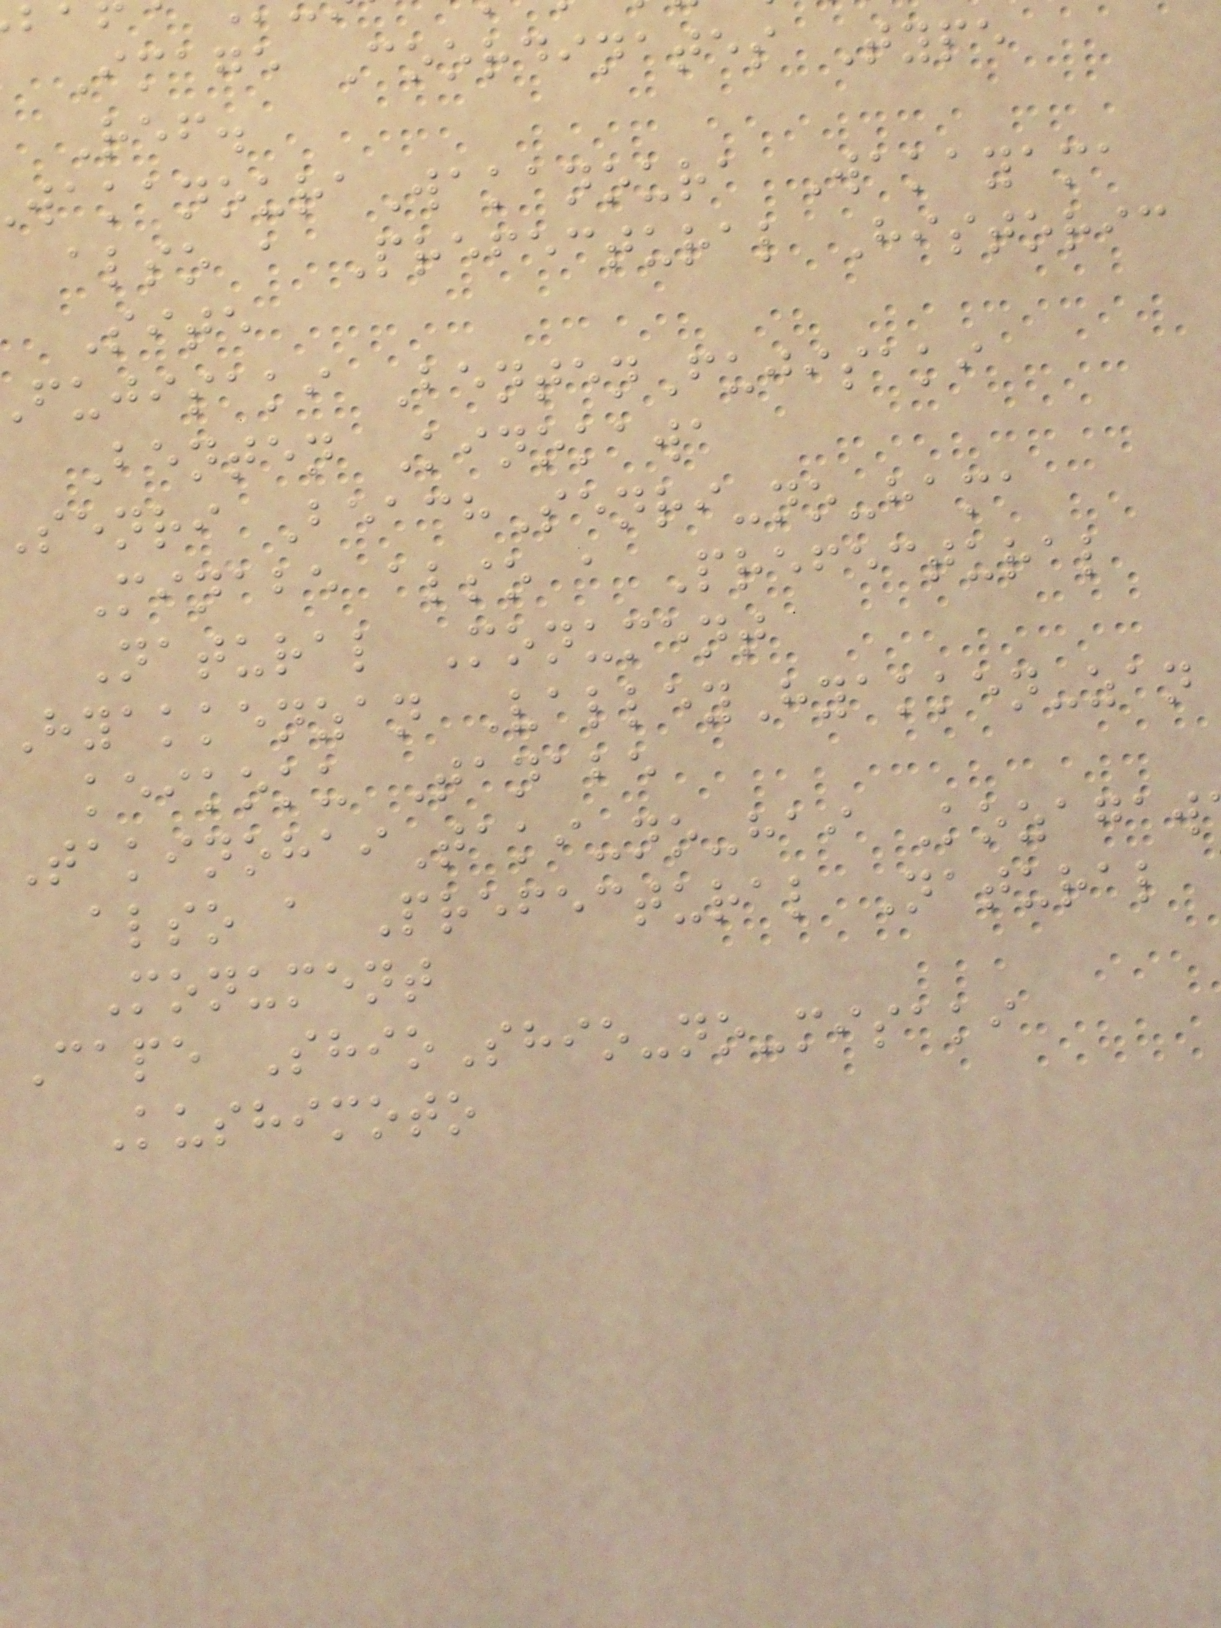Image Coordinates Type
Ref.
akanouraWakanoura Wakayama
also a Prefectural Historic
Site
fujisaki BentenFujisaki
Benten Kinokawa
senri BeachSenri-no-hama
Minabe also a Prefectural
Natural Monument
Hyakkenzan ValleyHyakken-zan
keikoku Tanabe
TakinohaiTaki-no-hai Kozagaw
also a Prefectural Natural
Monument
Cape ShioShio-no-misaki
Kushimoto
